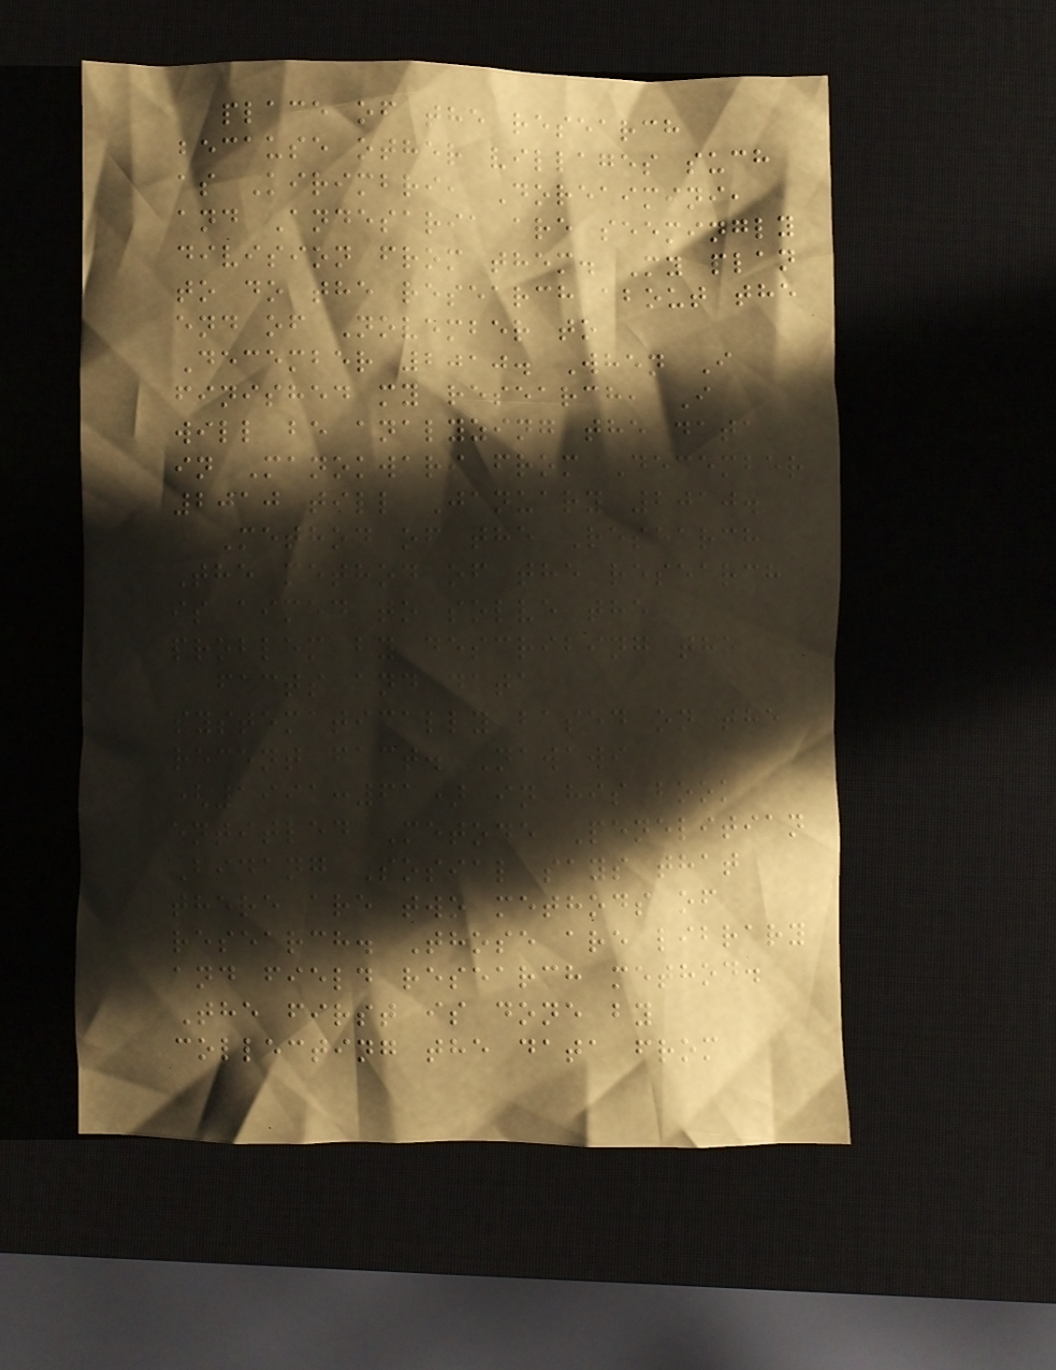place of the research
because other villages such
as Kirimbri, Doreaimini,
and Andesaria are seemingly
division from them. My plan
to do the research about the
end of November to
December 2010. When I
finished my research, I
will be analyzing the data
in Manokwari from December
2010 till January 2010.
Method of the Research
The method of the research
is aimed to solve the
problem by describing the
facts and data
systematically based on the
recent fact. Nawawi
(1991:61) in his book
entitled Metode Penelitian
Bidang Sosial says that
there are two methods of
research. Those are library
and field research method.
The first is done by
collecting the data from
